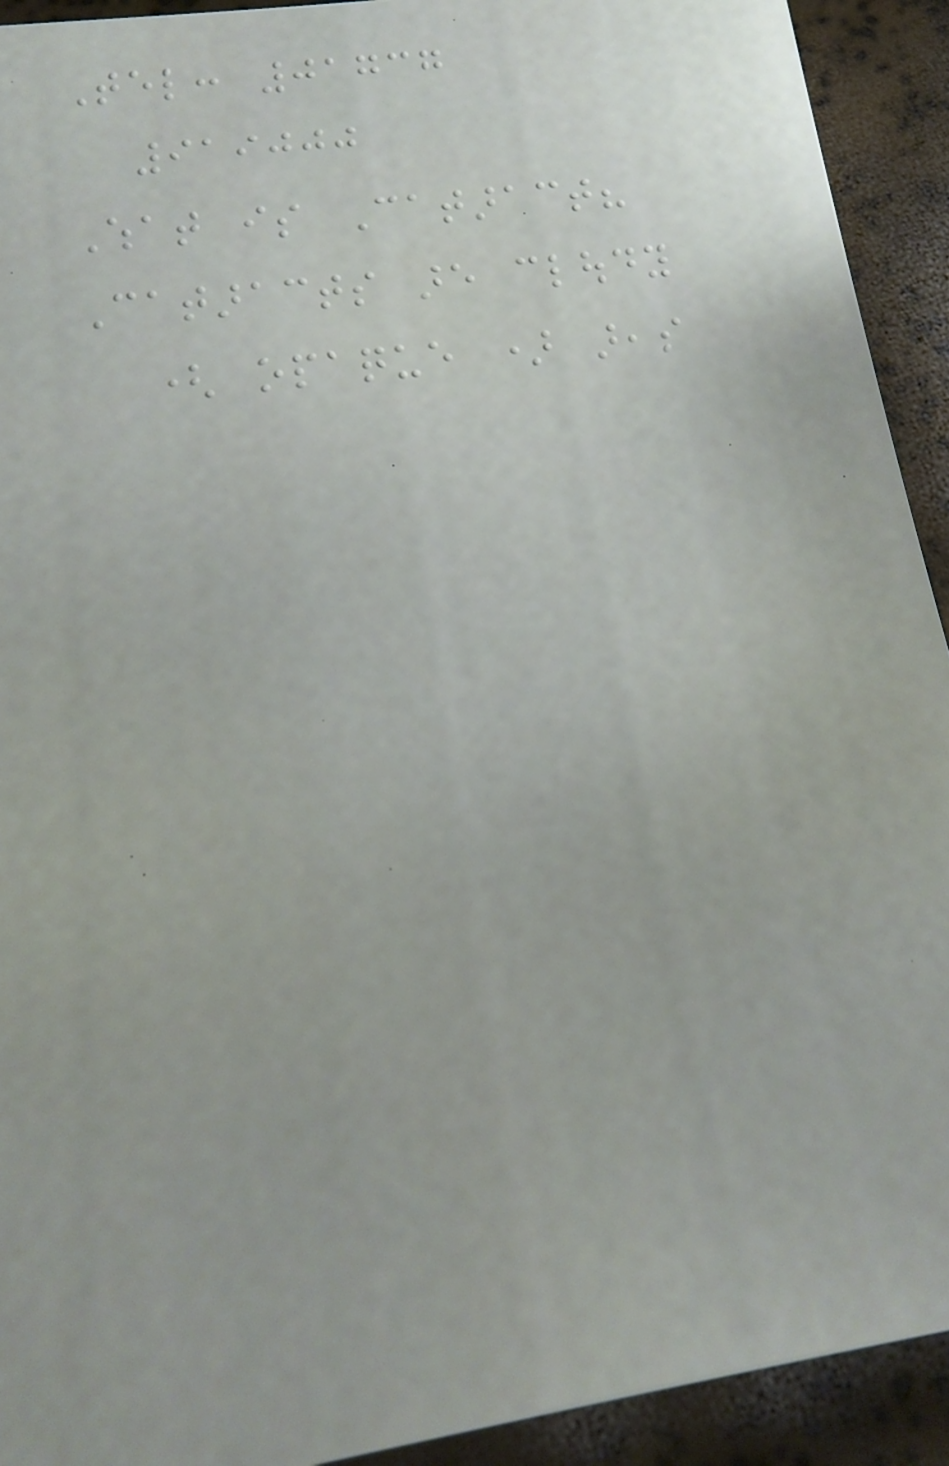Tel: 01737
919000
What is Cataract?
Cataracts are cloudy
( opaque ) areas
